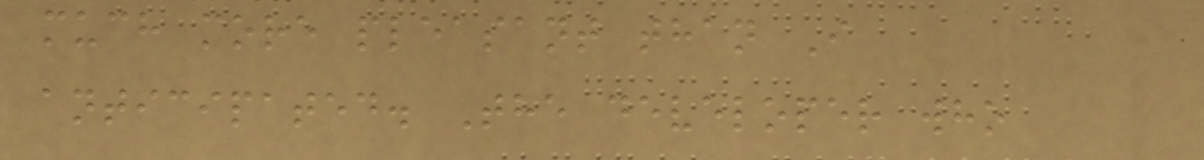much more pleasant than I
anticipated. The developer who
